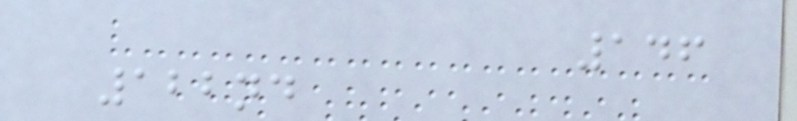146
122nd
